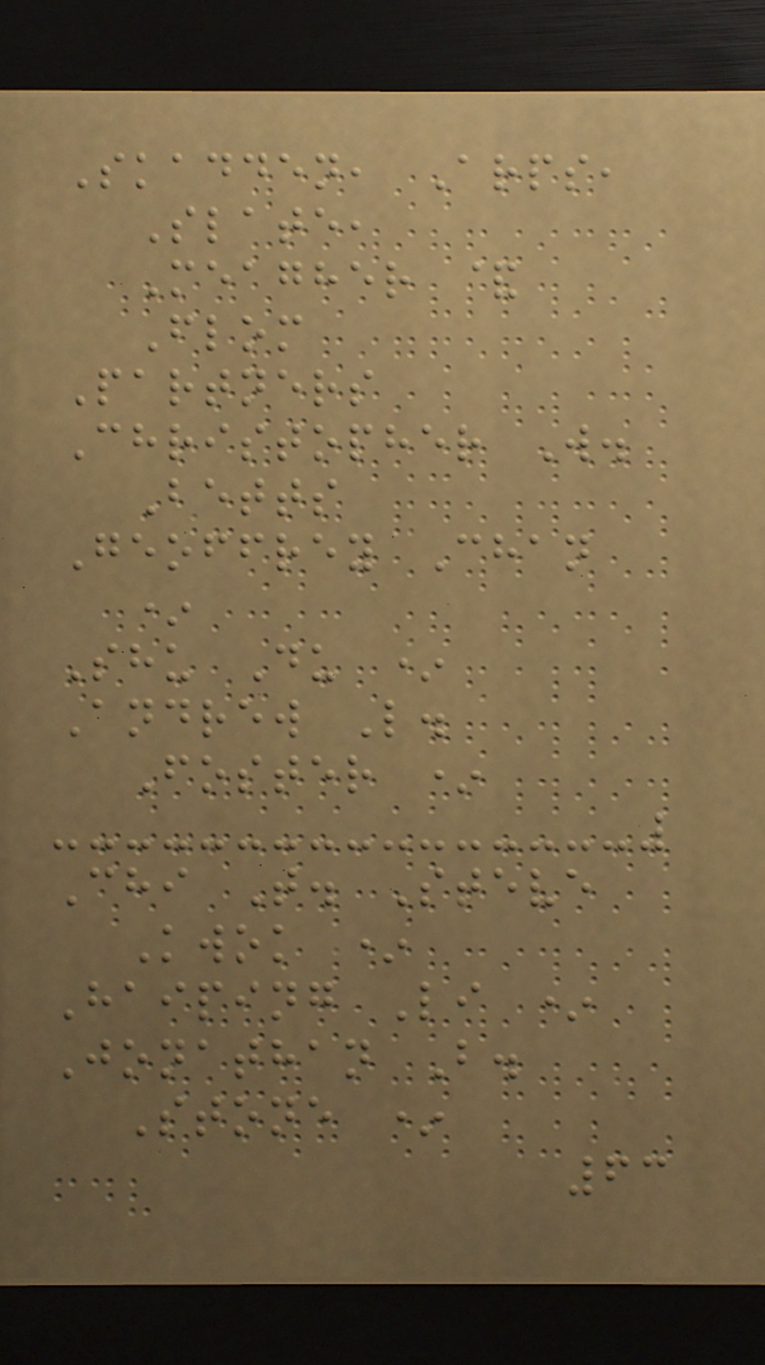Skadden, Arps,
Slate,
Meagher &
Flom
Partners
Christopher W.
Betts
Geoffrey Chan
*
Shu Du *
Andrew L.
Foster *
Chi T. Steve
Kwok *
Haiping Li *
Jonathan B.
Stone *
63
